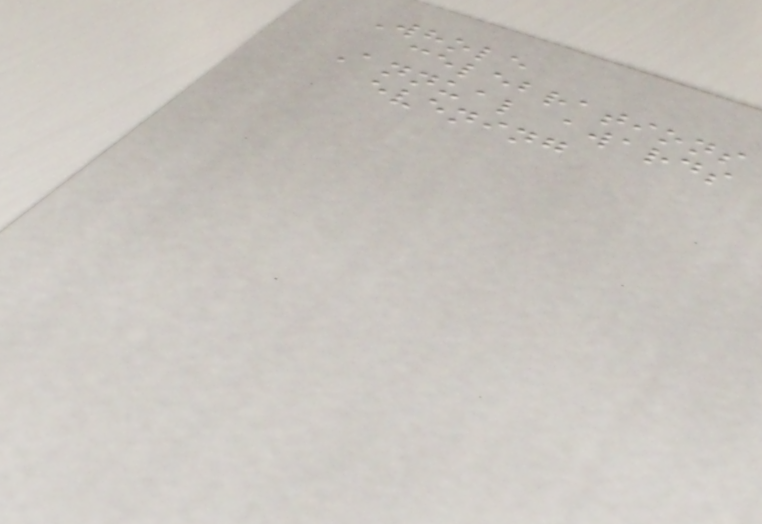Whole
celebrations
Annual awards
evening
